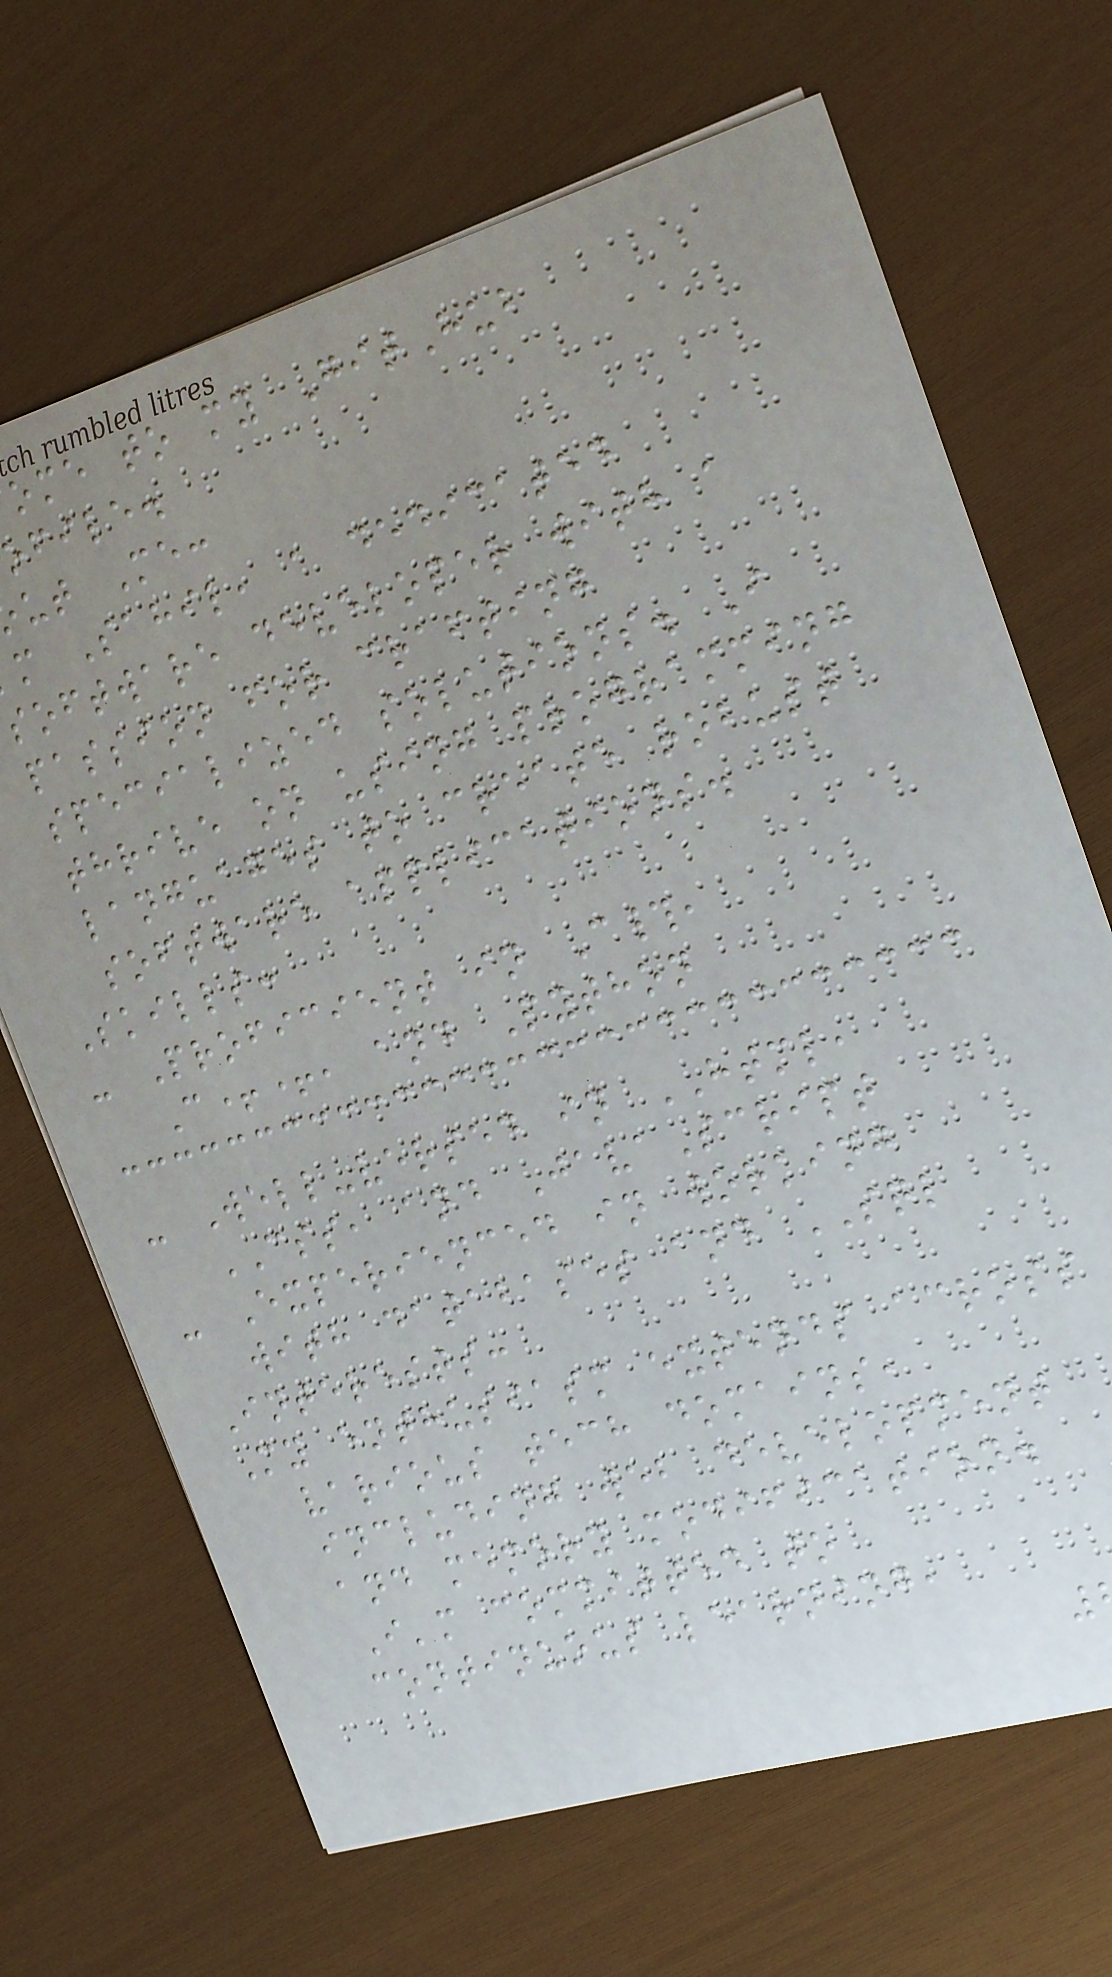ome to my GitHub
ofile.
ut Me:
m Sahil, a dedicated
software developer with a
passion for crafting
specialized solutions. I
thrive on using programming
languages to create robust
software applications.
Skills:
- Proficient in C#,
C++, and Python
- Well-versed in HTML,
CSS, and JavaScript
- Experienced in working
with databases and SQL
Interests:
My enthusiasm extends across
various tech domains,
including web development
and memory modification.
I'm committed to
continuous learning,
